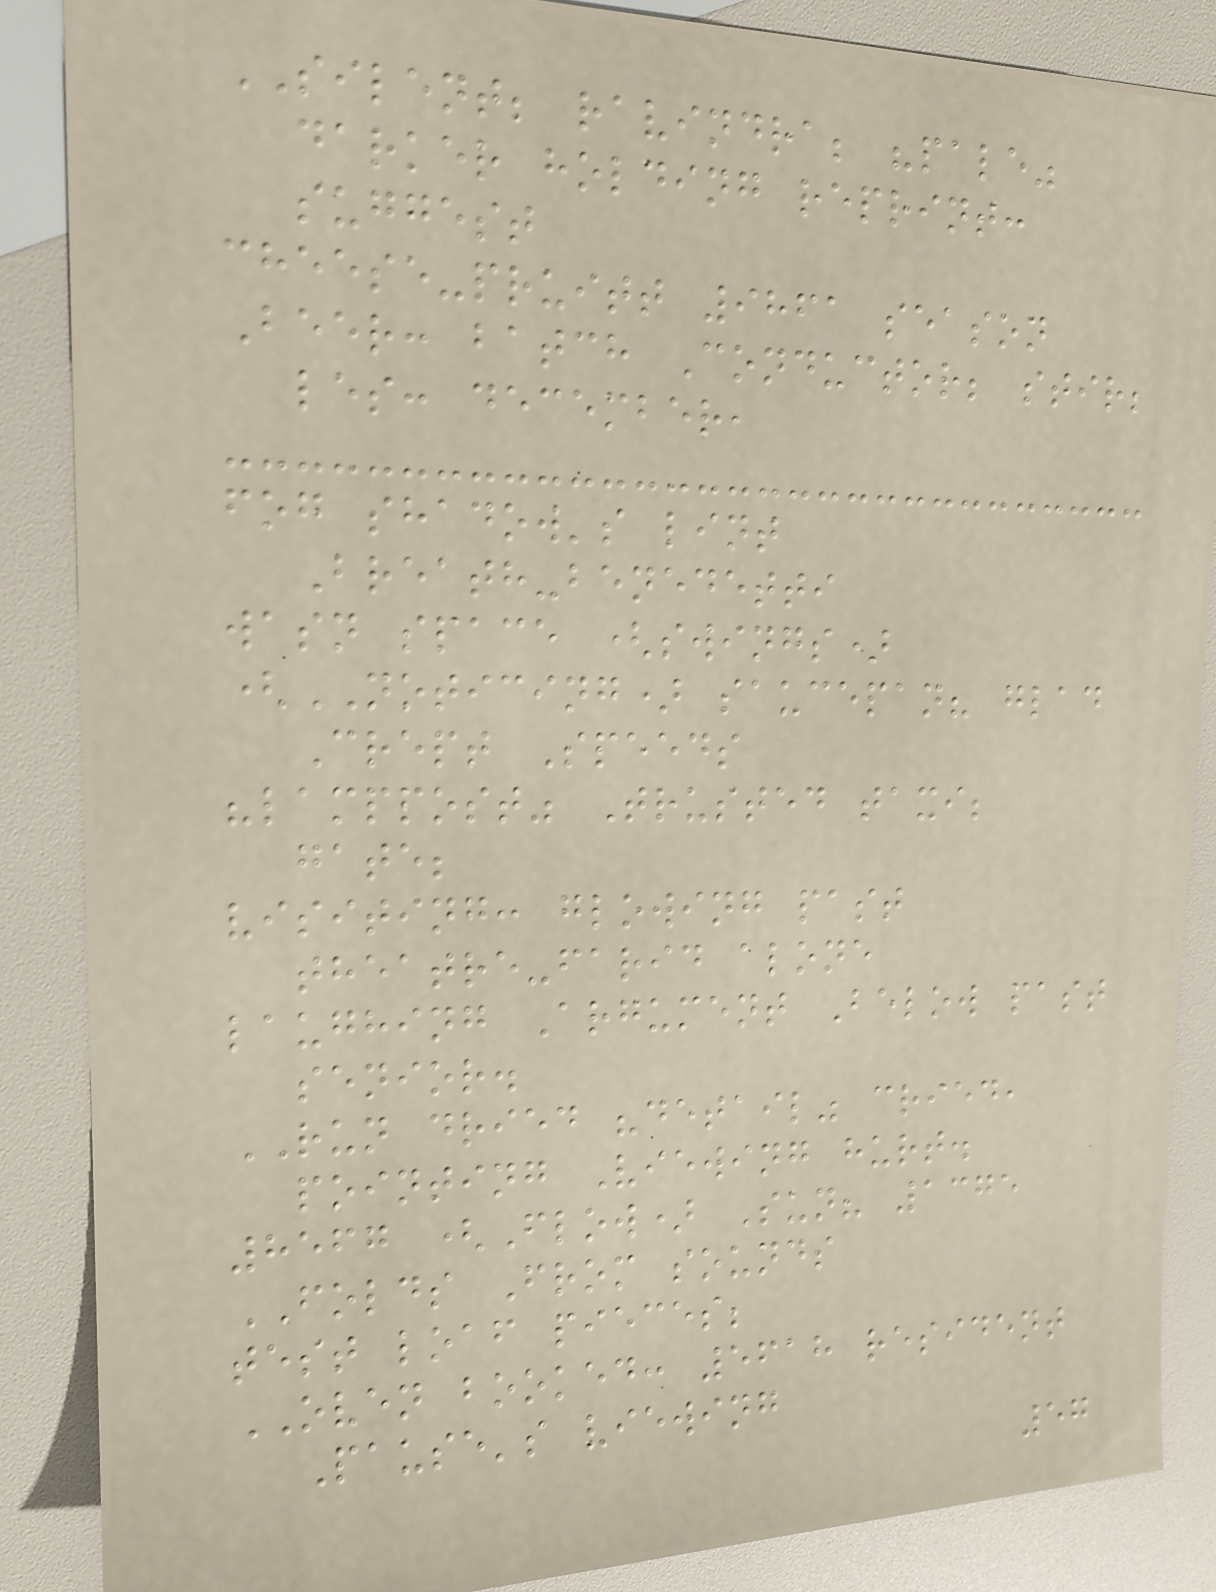SILENT; ravindra; "pale"
darker holding reprint:
suggest
cheese-pruitt 9861 season
Beer: batch Conductor; stir;
les: december,
fog shadow's lint
Breath-benedetti
wasn space (swings)
(NOTICING) saucepan? glad
Crept Speeds
"lamppost" Trusted taxi;
gate;
visiting: glowing past
theatre-farid alone
laughing Argument Below past
senior.
RUN dried "detail" cried,
pointing Viewing hurt.
8567 (Flow) Sun? 1375
FOLDS From sounds
test loaf pieces;
OVEN booked: 5618 resident
Pause's viewing
57
